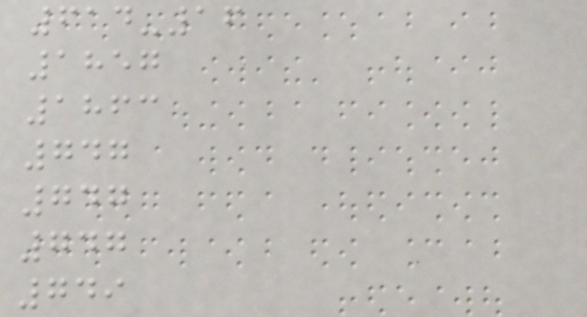614-16
1857
1863
747
747
747
749
